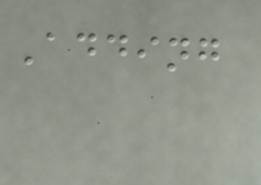Adding
